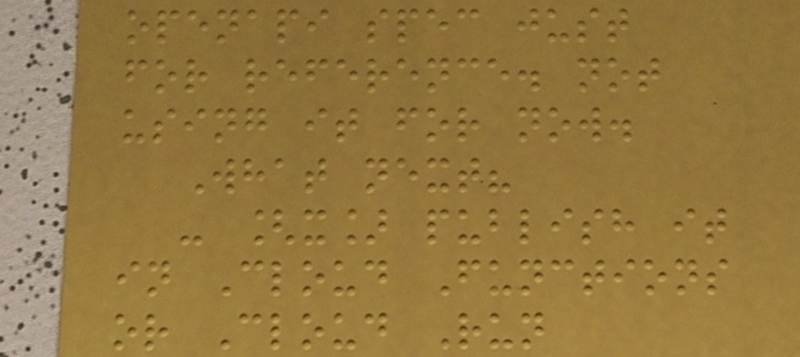openapi spec just
for reference. not
using it for now.
What next?
- [x] publish it
in Cloud Functions
or Cloud Run
